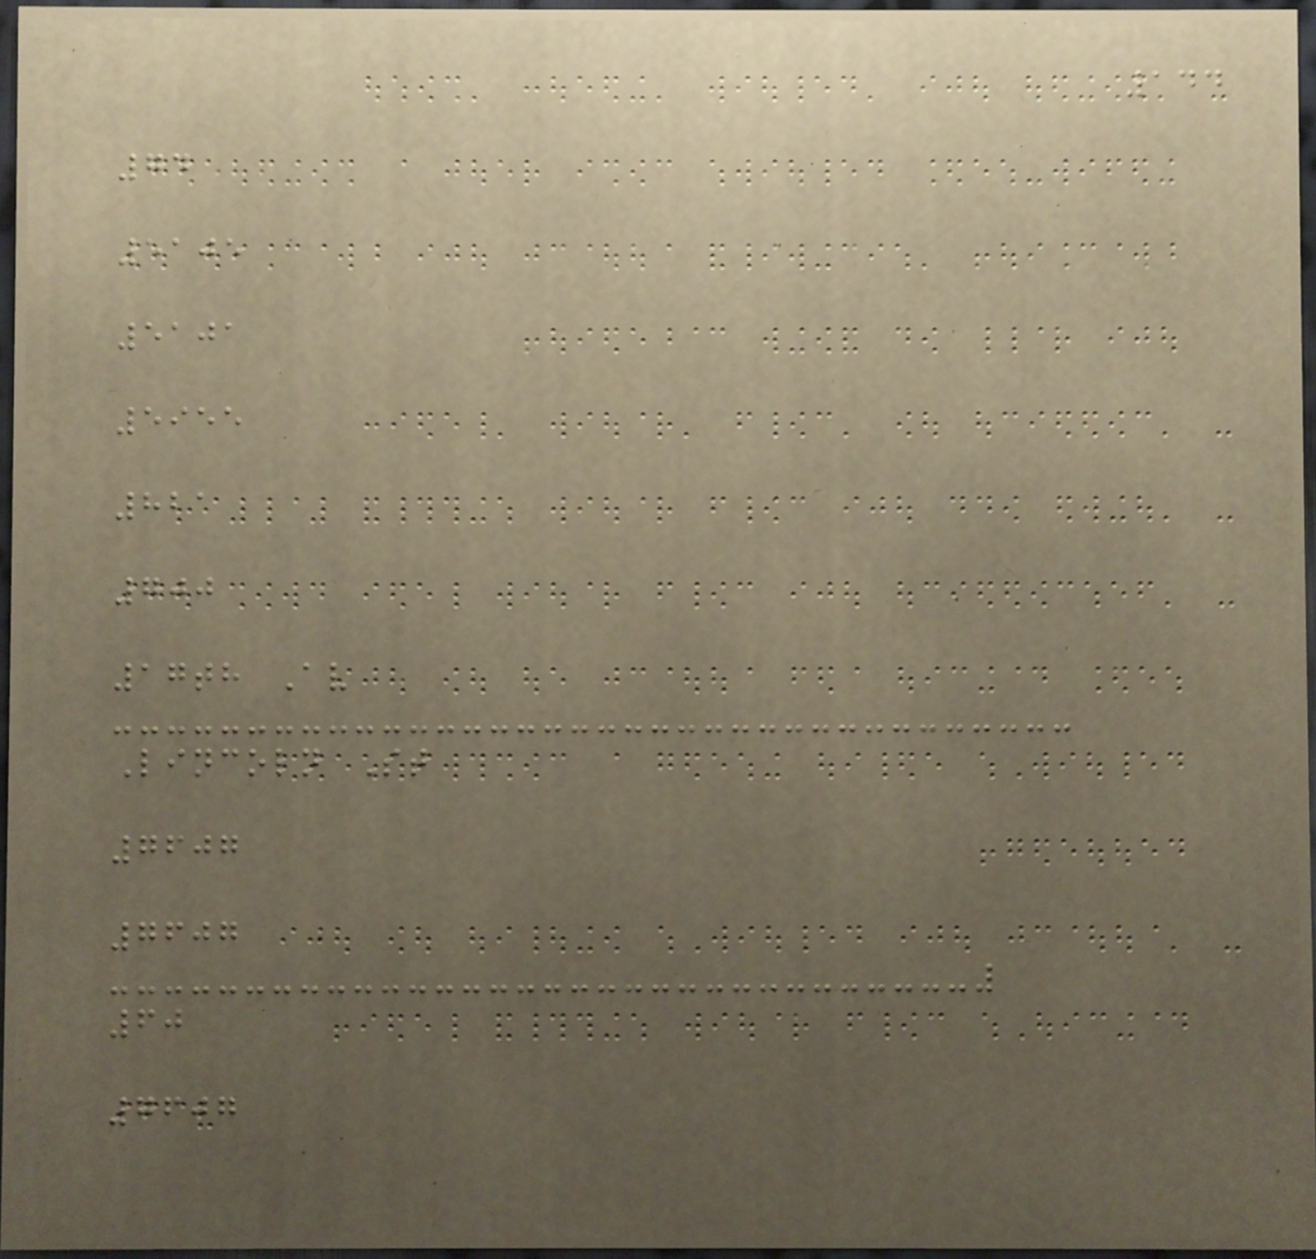144
74
5105
5101
5955
821
700
17th Av
Lincoln St
7607
7607
60
7607
